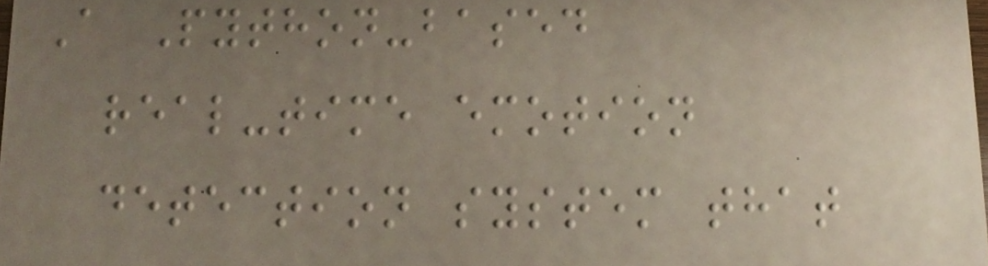A Python-based
real-time emotion
detection system that
